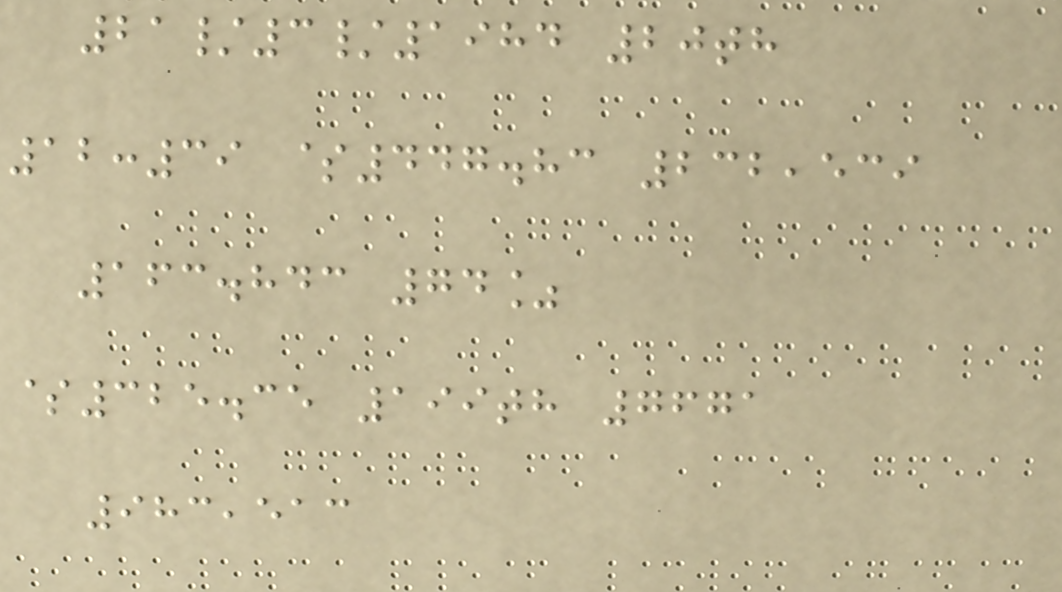21/3/1984 20th
12:39 $447.83 232,539
163.843 74%
$325.35 199th 7671
983,513
